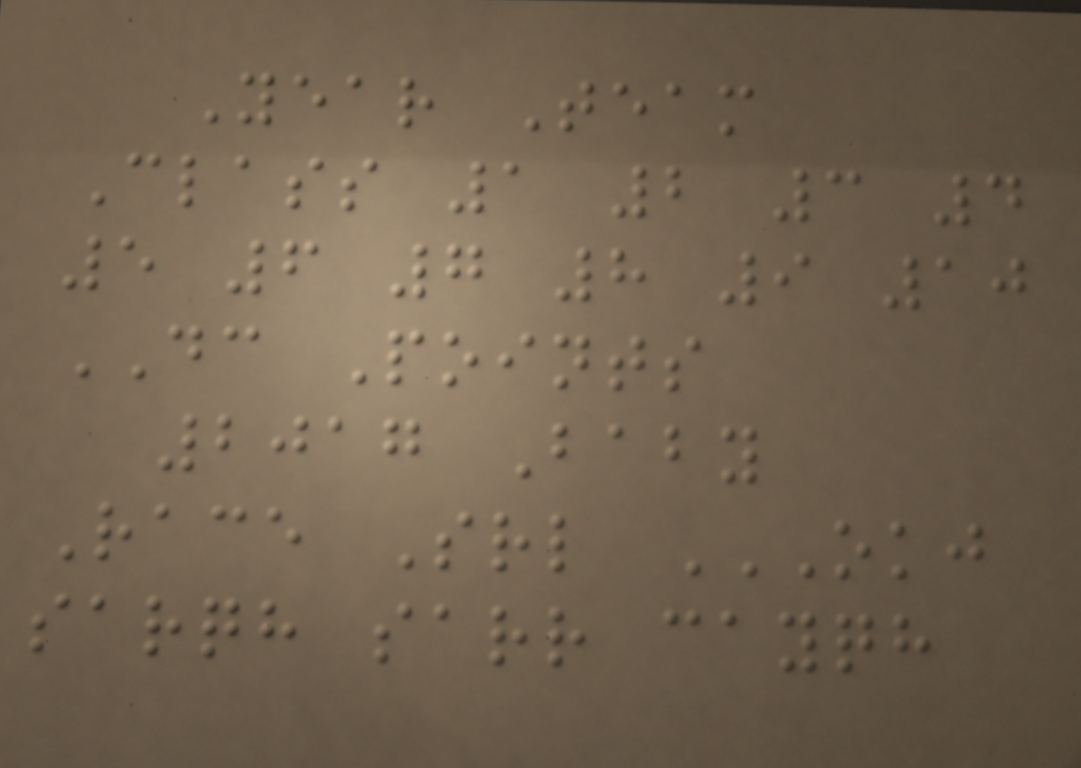Year Team
Class 1 2 3 4
5 6 7 8 9 10
DC Points
2017 Baby
Race Srl OKJ
SARQH SARR CAYQH
